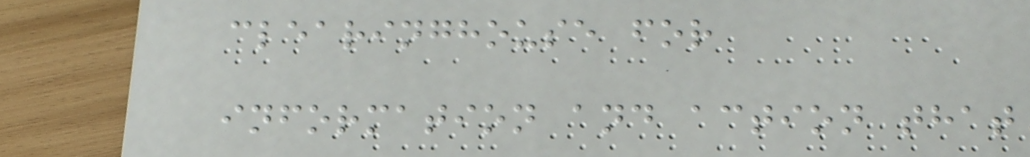clearinghouse for
information and action that
